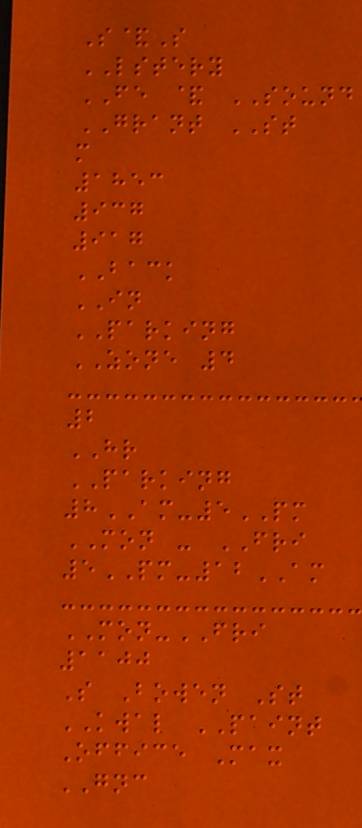S&S
LSTERY
FE & SOUND
GRANT ST
m
1853
937
917
BACK
IN
PARKING
ZONE 4
2
HR
PARKING
8AM-5PM
MON - FRI
5PM-12AM
MON-FRI
1100
S Bowen St
KWAL PAINT
Office Max
GNC
